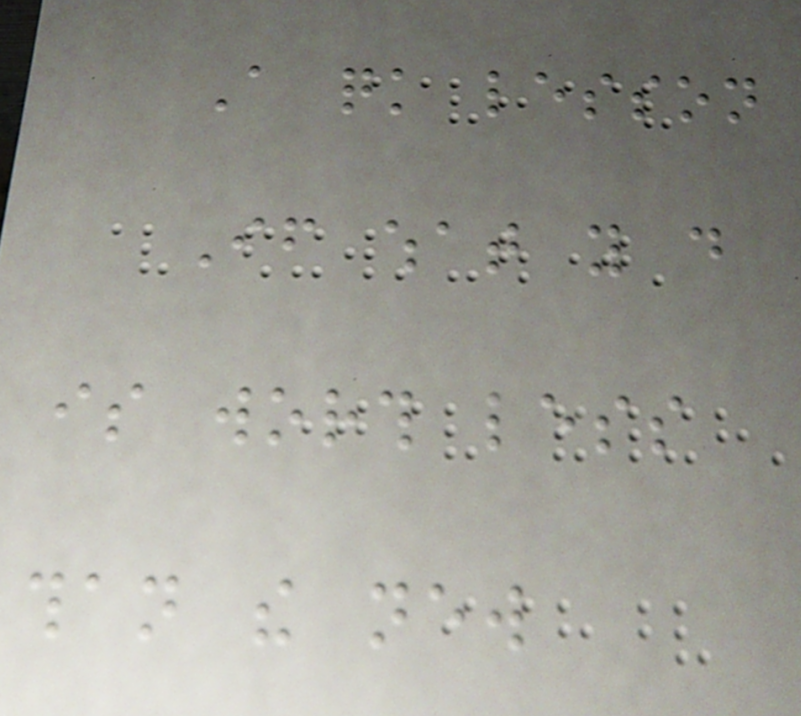A quick lesson
If what you do
is worth less
than the new
